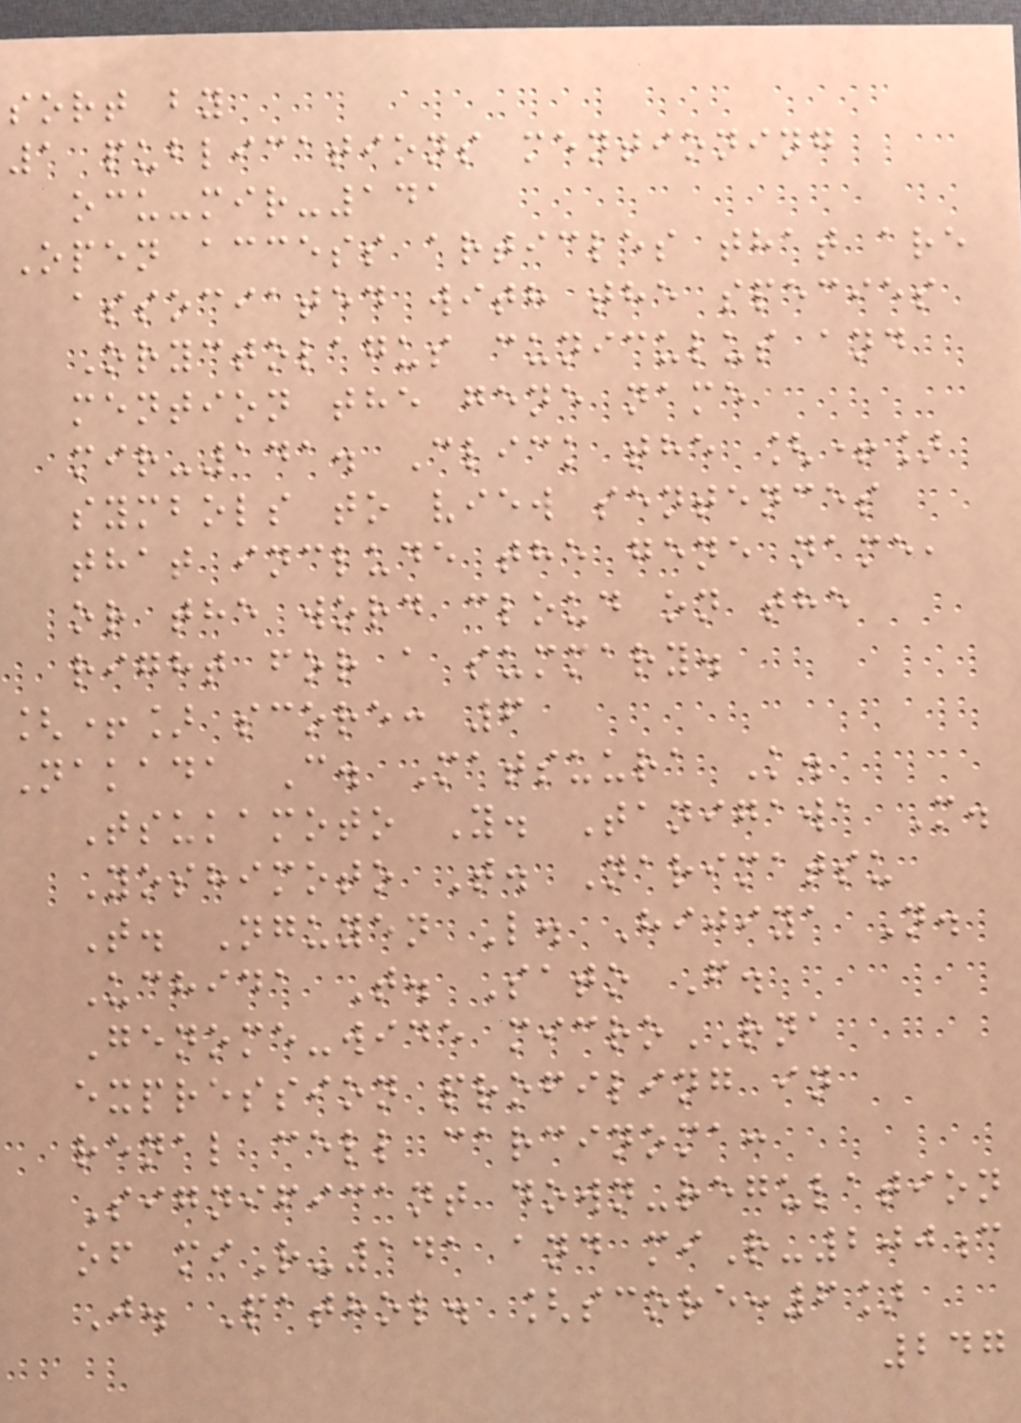sort by
1 publications mentioning
ocu-mir-141
Open access articles that are
associated with the species
Oryctolagus cuniculus and
mention the gene name
mir-141. Click the [+]
symbols to view sentences
that include the gene name,
or the word cloud on the
right for a summary.
[+] score: 6
Nakada C. Matsuura K.
Tsukamoto Y. Tanigawa M.
Yoshimoto T. Narimatsu
T. Nguyen L. Hijiya N.
Uchida T. Sato F.
Genome-wide microRNA
expression profiling in
renal cell carcinoma:
Significant down-regulation
of miR-141 and miR-200c
J. Pathol. [score:6]
247
